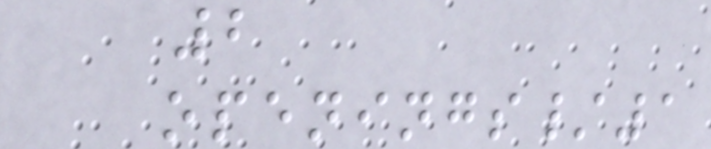2
openings/1
